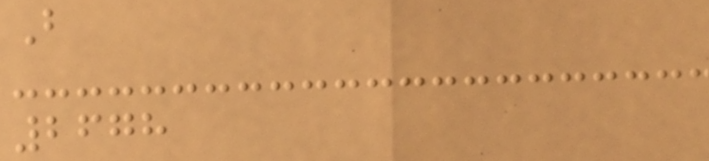B
2678
